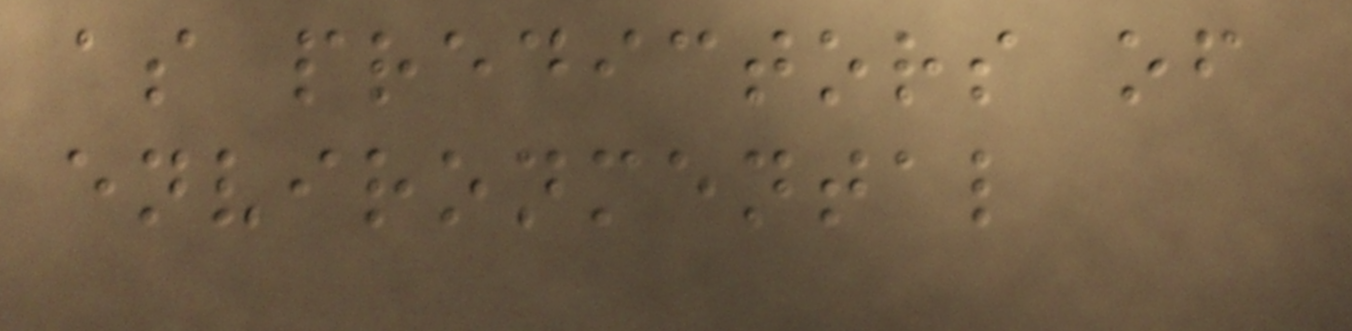as predictors of
environmental
